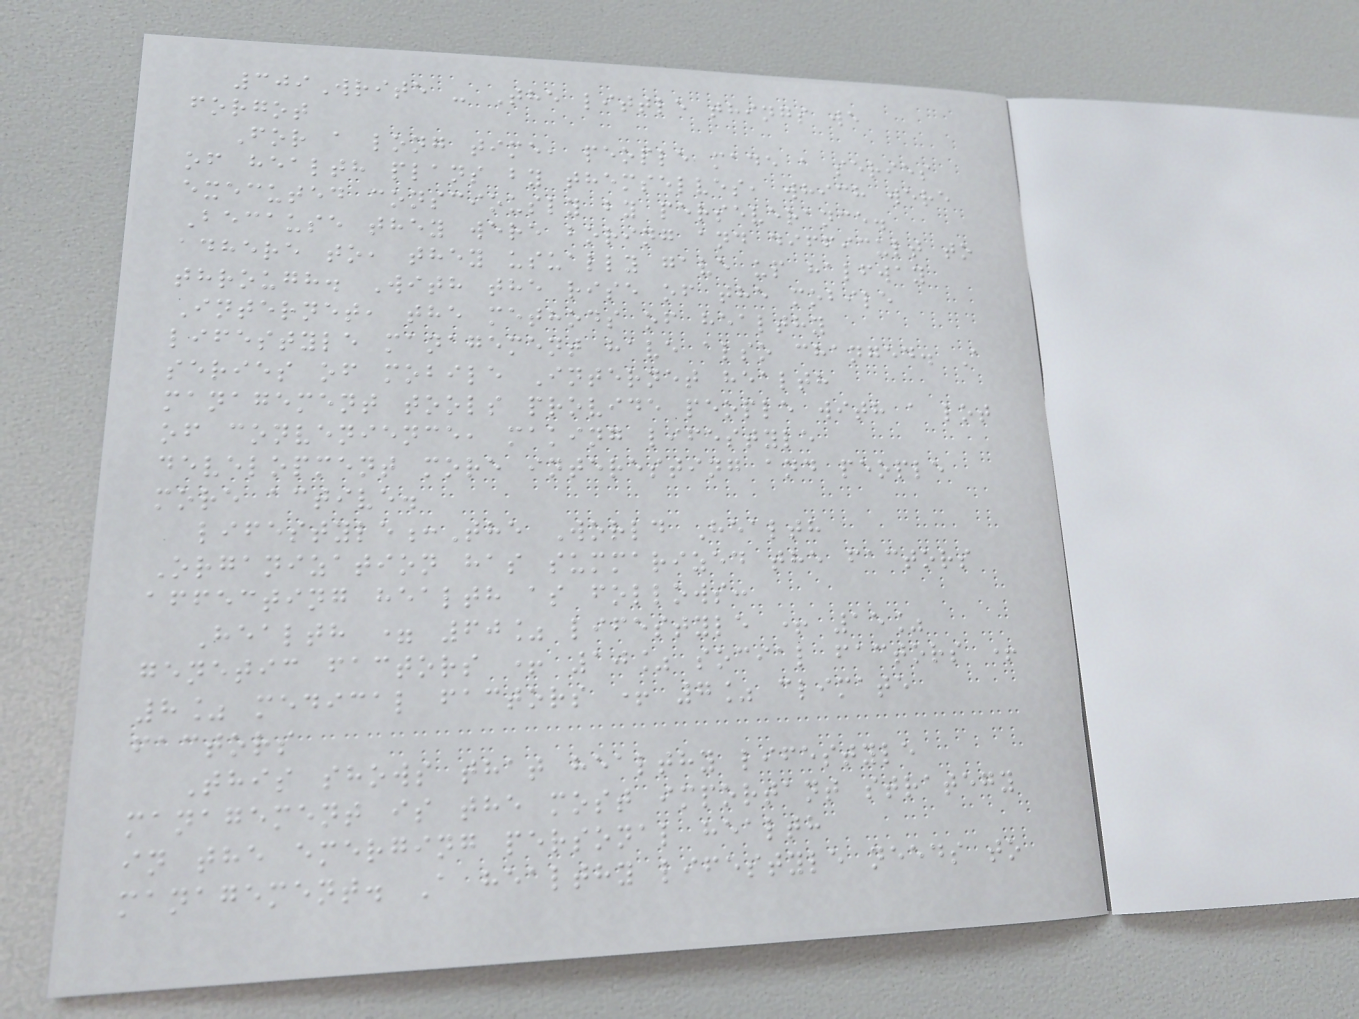309Write - The little things we
forgot
For a long time, people made a series
of health plans by themselves, which were
executed consciously by perseverance.
Because they were boring and difficult to
adhere to, they usually gave up halfway
through. With the rise of the mobile
Internet, the methods of healthy
lifestyle management have also changed. A
series of mobile Internet health
management tools provide people with a lot
of convenience, making lifestyle
development more interesting and people
more active.
lifestyle:The World Health
Organization has summarized the factors
affecting health as follows:
Health = 60% lifestyle + 15%
genetic factors + 10% social factors +
8% medical factors + 7% climate
factors
This shows that healthy lifestyle
management is the most important strategy
in the emerging personal health
management. A healthy lifestyle needs to
